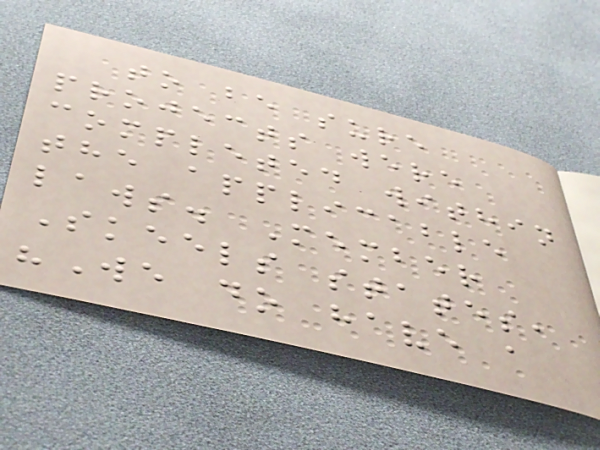to be sure
projects were
completed within
the applicable
laws. Member
Skeels states,
"We do have a
